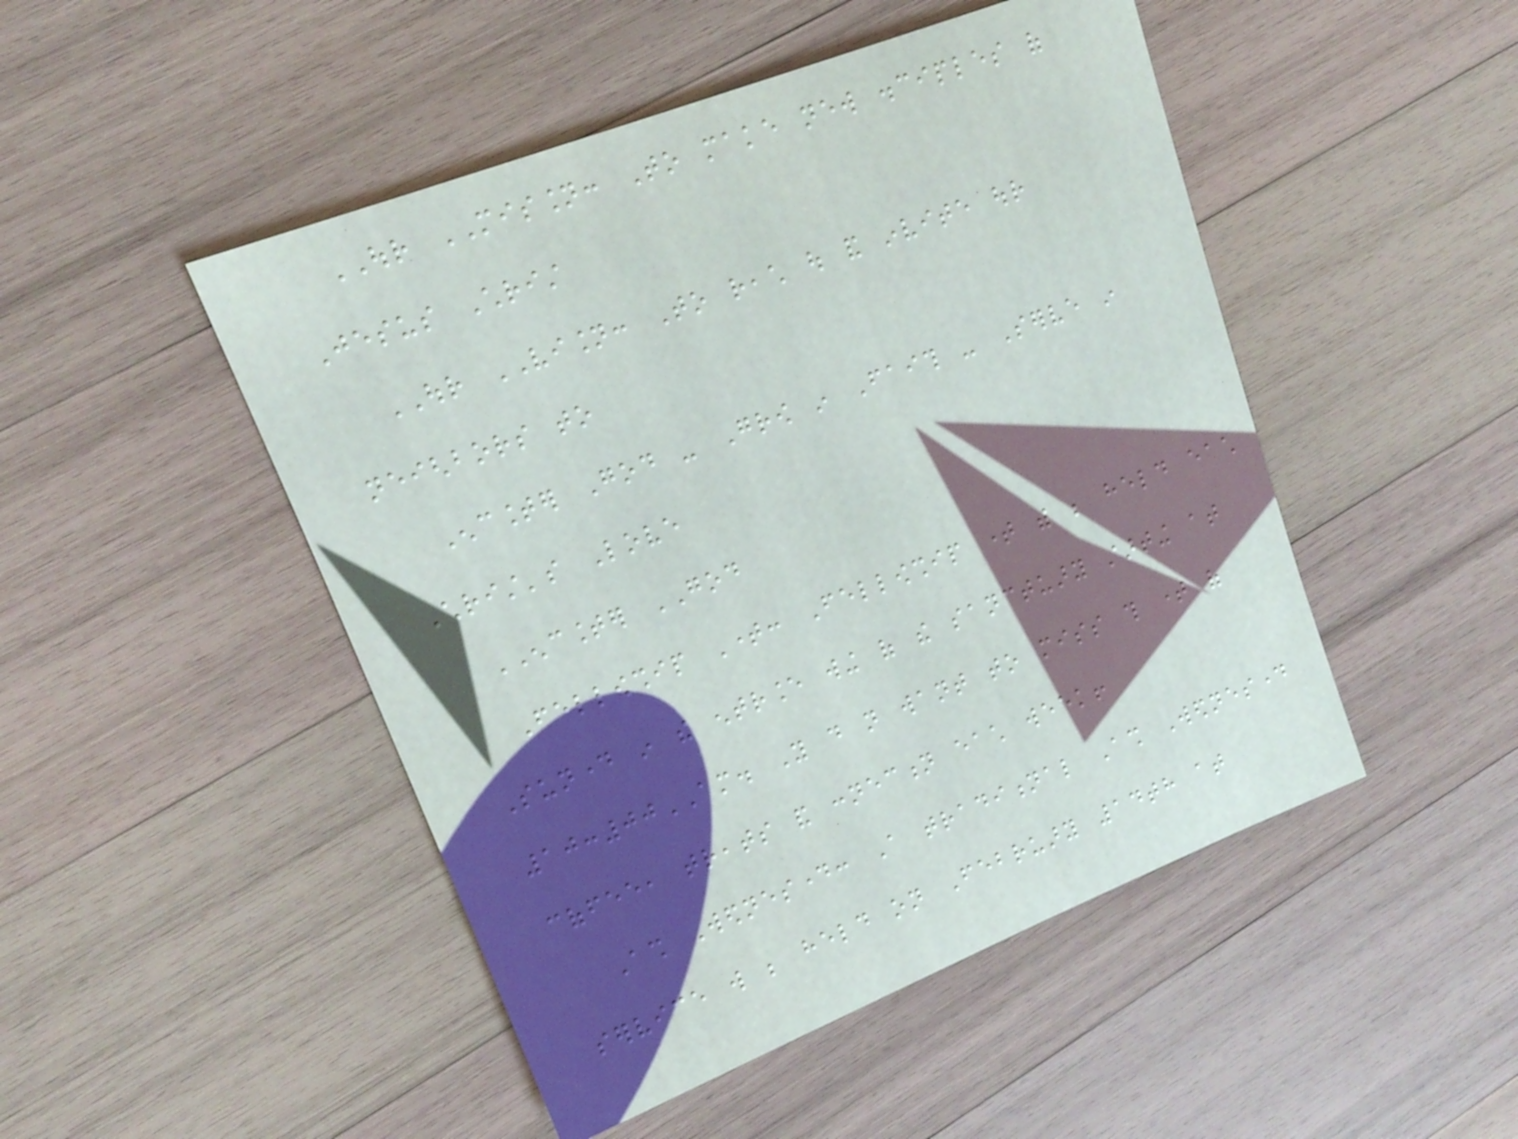OUR MISSION: To make new disciples of
Jesus Christ
OUR VISION: To reach out and invite our
neighbors to
Encounter God - Grow in Faith - Serve in
Christ's Love
ENCOUNTER GOD
Fellowship Time: Fellowship time with be held each
Sunday in the entrance wing of the sanctuary starting at
10:00AM. You do not want to miss this time of
coffee, treats and connection each week!
Ash Wednesday: A traditional Ash Wednesday
service will be held on February 14th at
